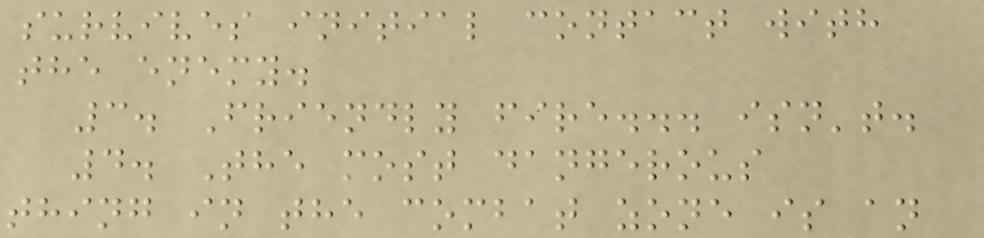survives initial contact with
the enemy.
3. Friendly fire... isn't.
4. The most dangerous
thing in the combat zone is an
